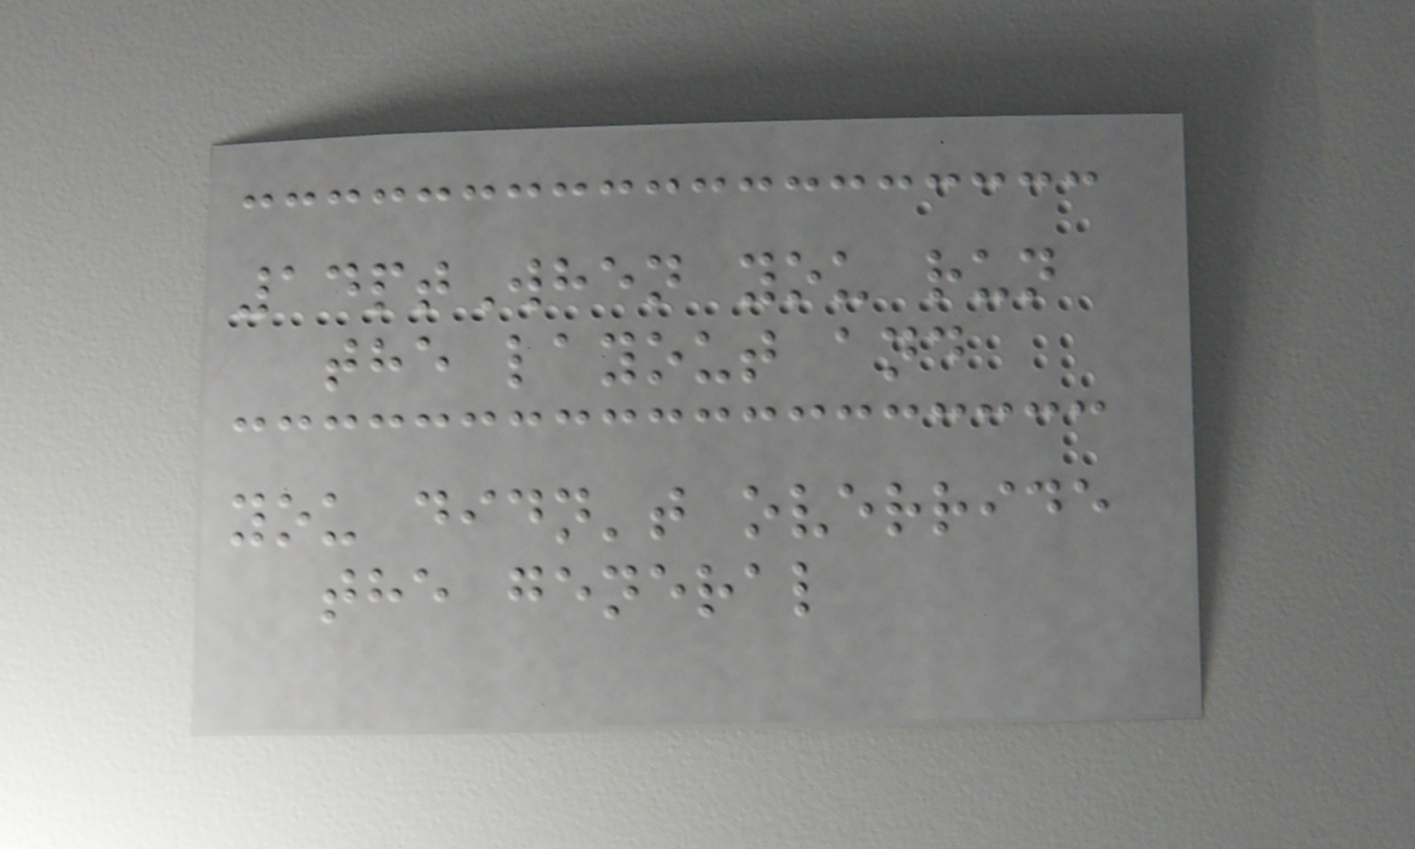14ptWhen you run
the layout and
you didn't override
the general
